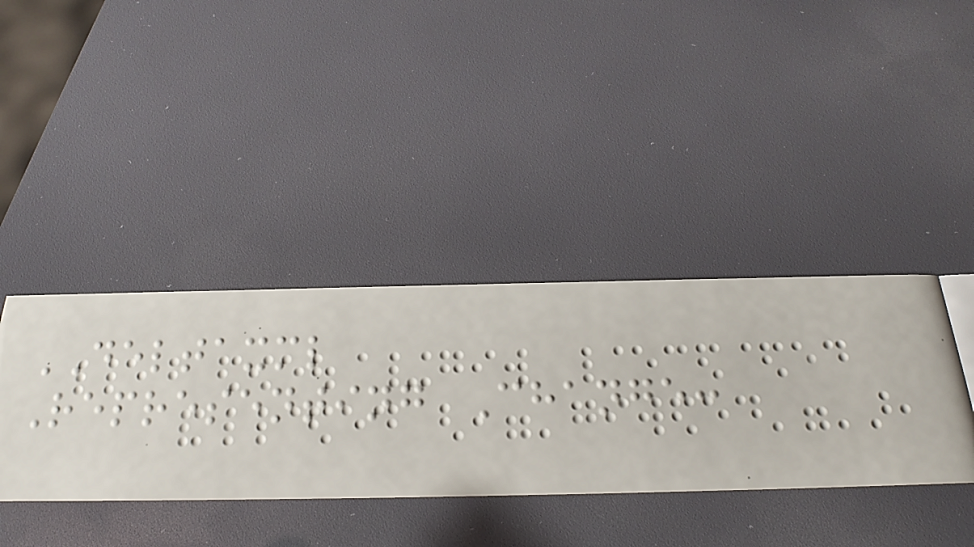DELTAXML
Representing Change:
